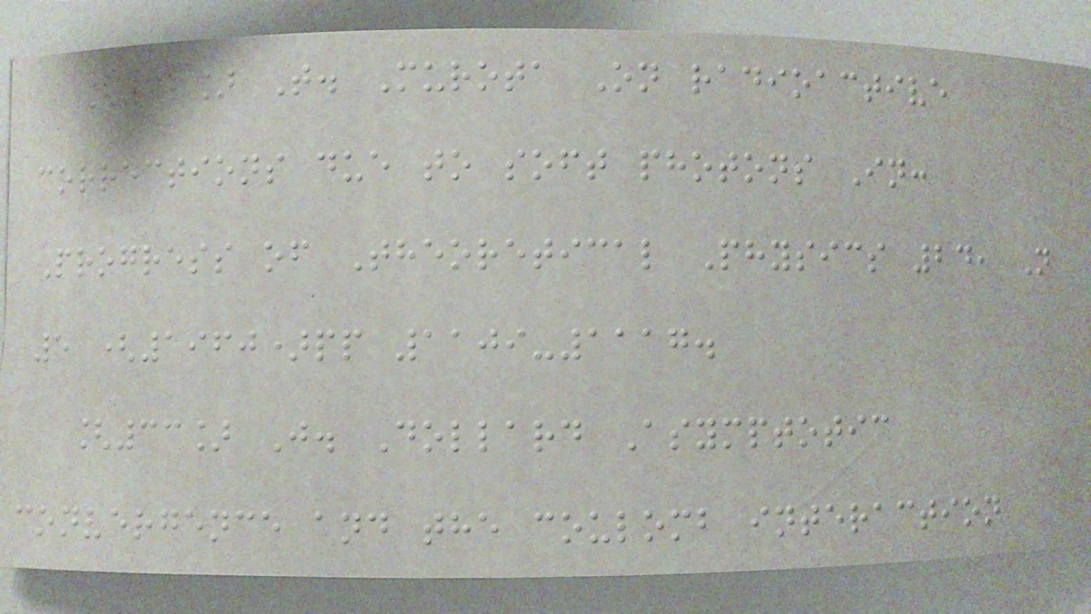[32] T. Murota On radioactive
corrections due to soft photons In:
Progress of Theoretical Physics 24, N
5 (1960)pp 1109-1117.
[33] J. Dollard Asymptotic
convergence and the coulomb interaction
